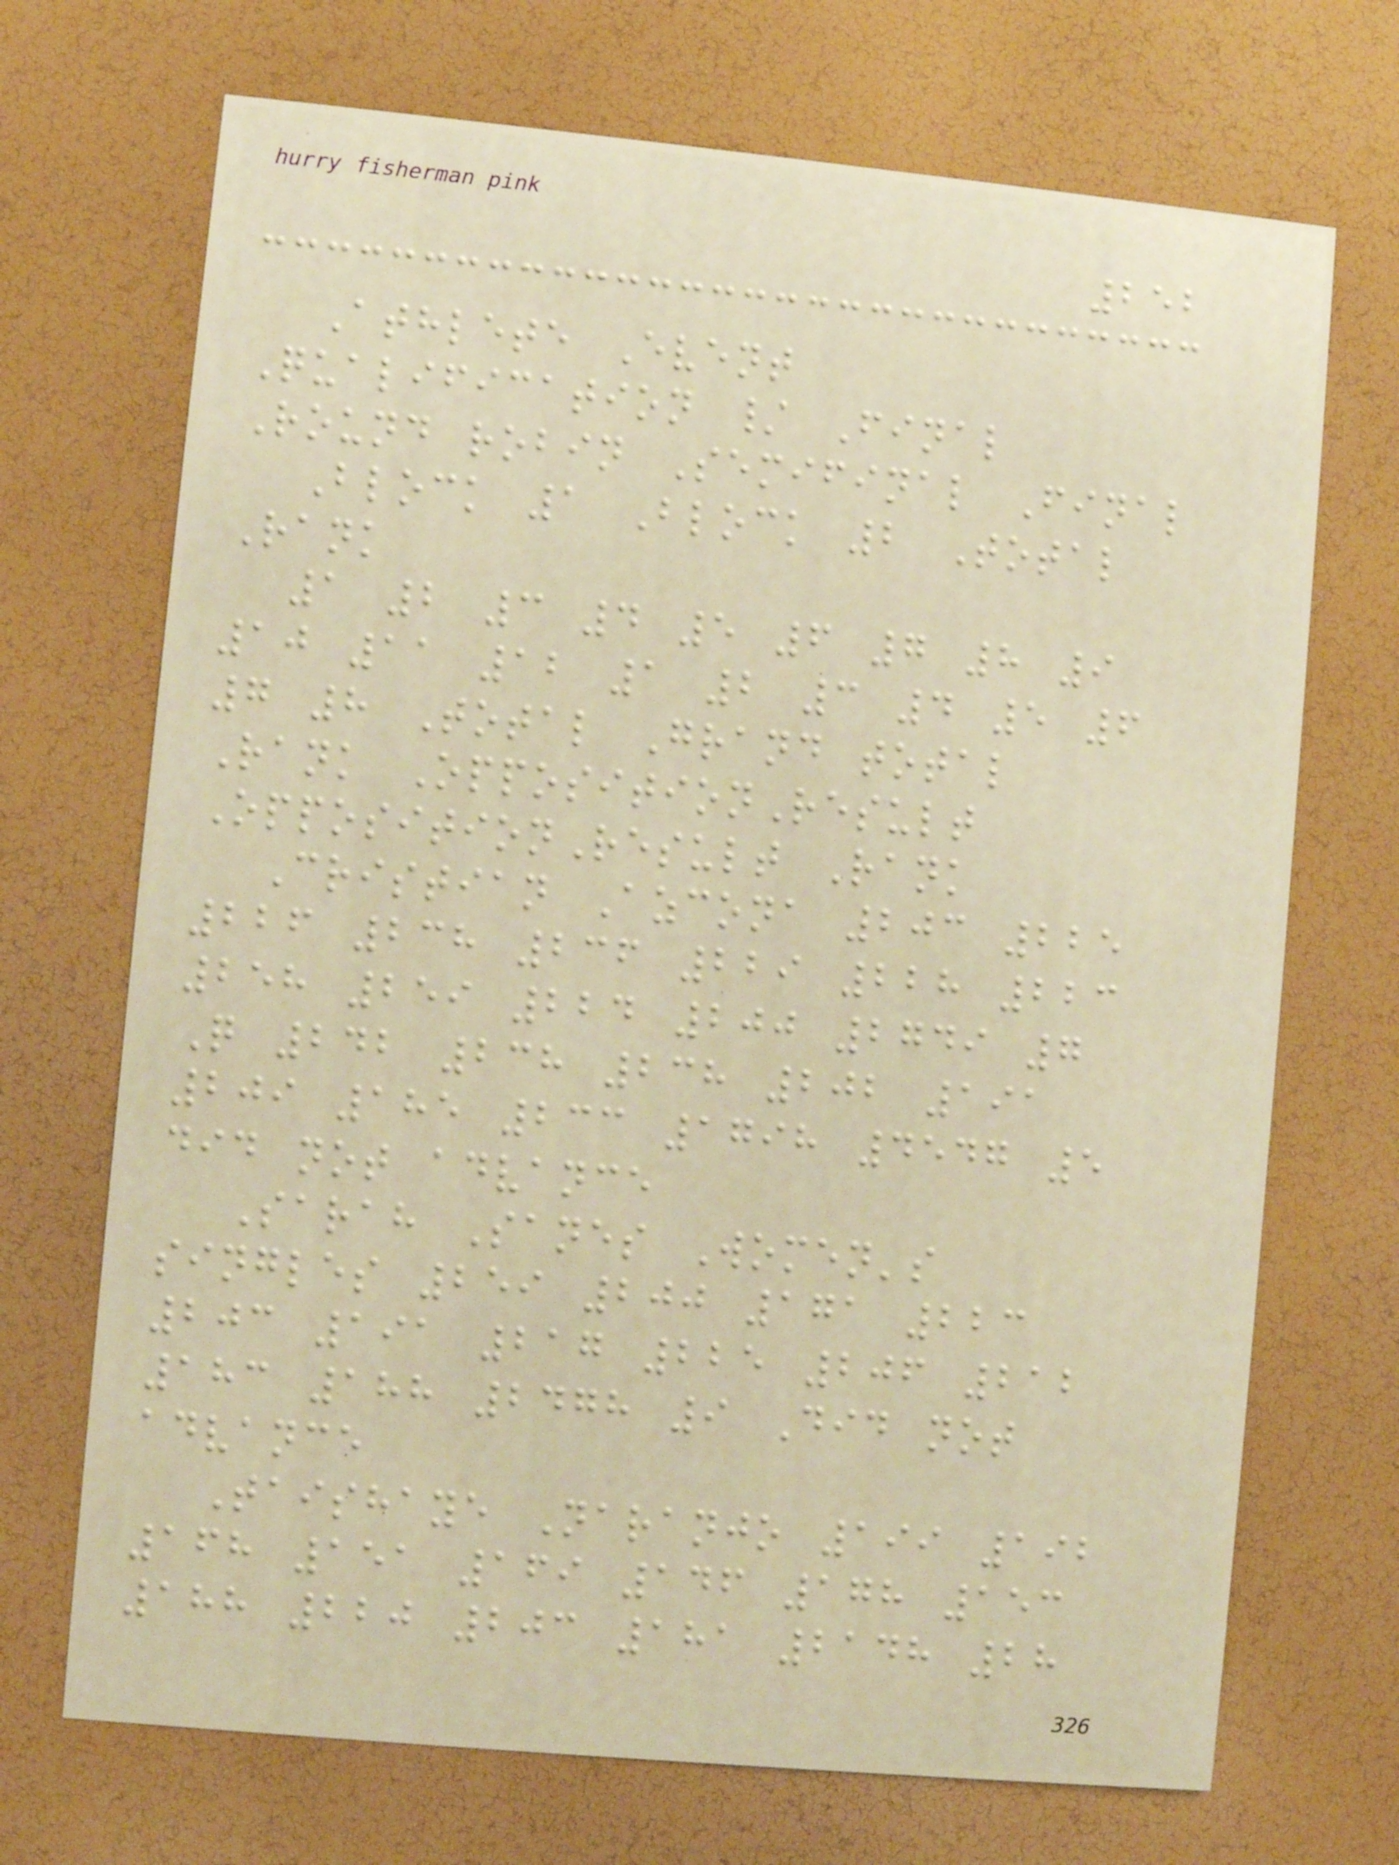252
Athlete Event
Qualification / Final
Round robin Semifinal Final
Block 1 Block 2 Total
Rank
1 2 3 4 5 6 7 8 9
10 11 12 1 2 3 4 5 6
7 8 Total Grand total
Rank OppositionResult
OppositionResult Rank
Cristian Azcona 203 225
226 238 236 229 228 223
258 259 224 200 2749 7
Q 242 238 238 202 191
209 185 233 1798 4547 5
did not advance
Sarah Sanes Women's
singles 259 200 171 223
203 191 217 225 206 212
183 188 2478 9 Did not
advance
Taishaye Naranjo 199 192
168 151 169 146 178 153
188 220 203 181 2148 28
